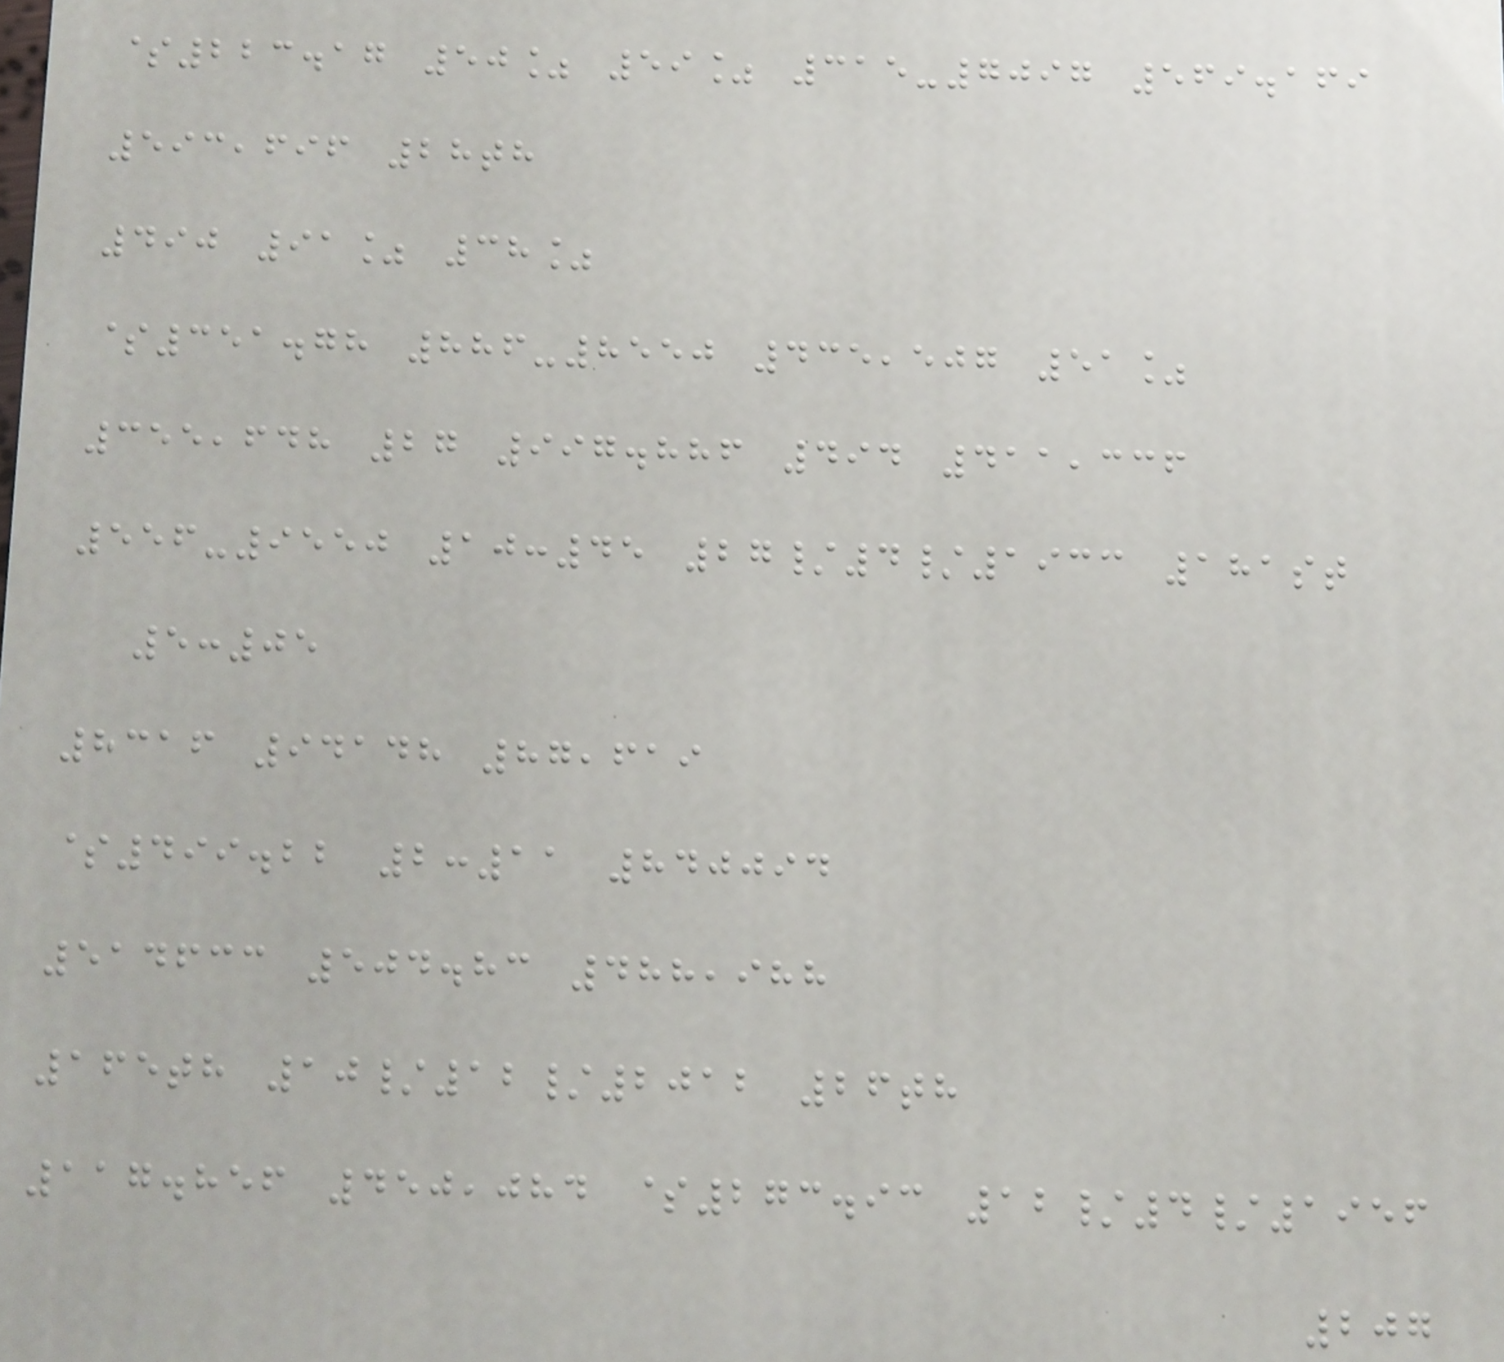$223.17 50% 59% 315-7097 569.169
593,696 28th
490 91% 38%
$351.78 886-8550 435,507 51%
355,648 27 997.886 494 411,336
556-9550 10:45 27/4/1933 181st
5:05
8316 94148 87,619
$499.22 2:11 840094
514633 504.83 488,988
165th 10/12/2012 26th
117.856 450,084 $273.93 12/4/1956
207
